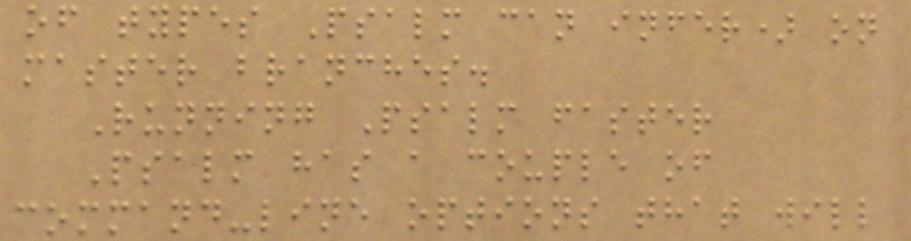of types Psalm can infer) on
master branches.
Running Psalm faster
Psalm has a couple of
command-line options that will
